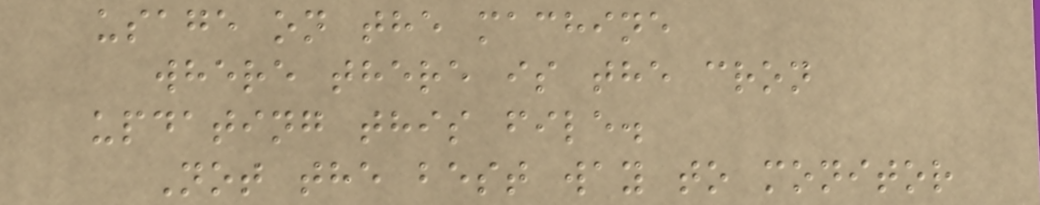usage on the machine
where there is the cron
updating this file.
Not the best way to monitor
